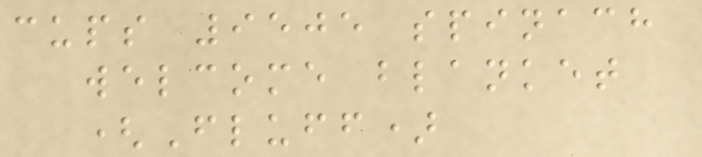cups 9505 spinach
welcome blanket
(Fluff)
